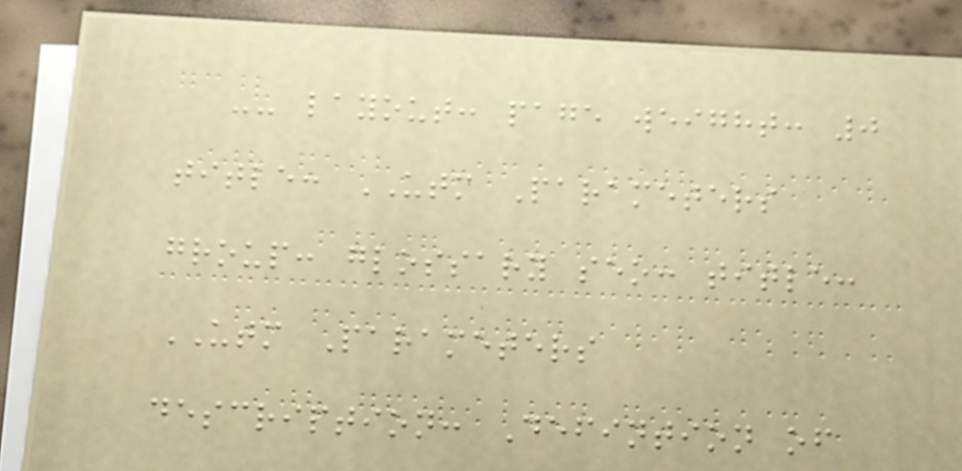-- layout: page weight: 0
title: UTM Parameters
group: glossary seo: title:
UTM Parameters
description: Defintion of
